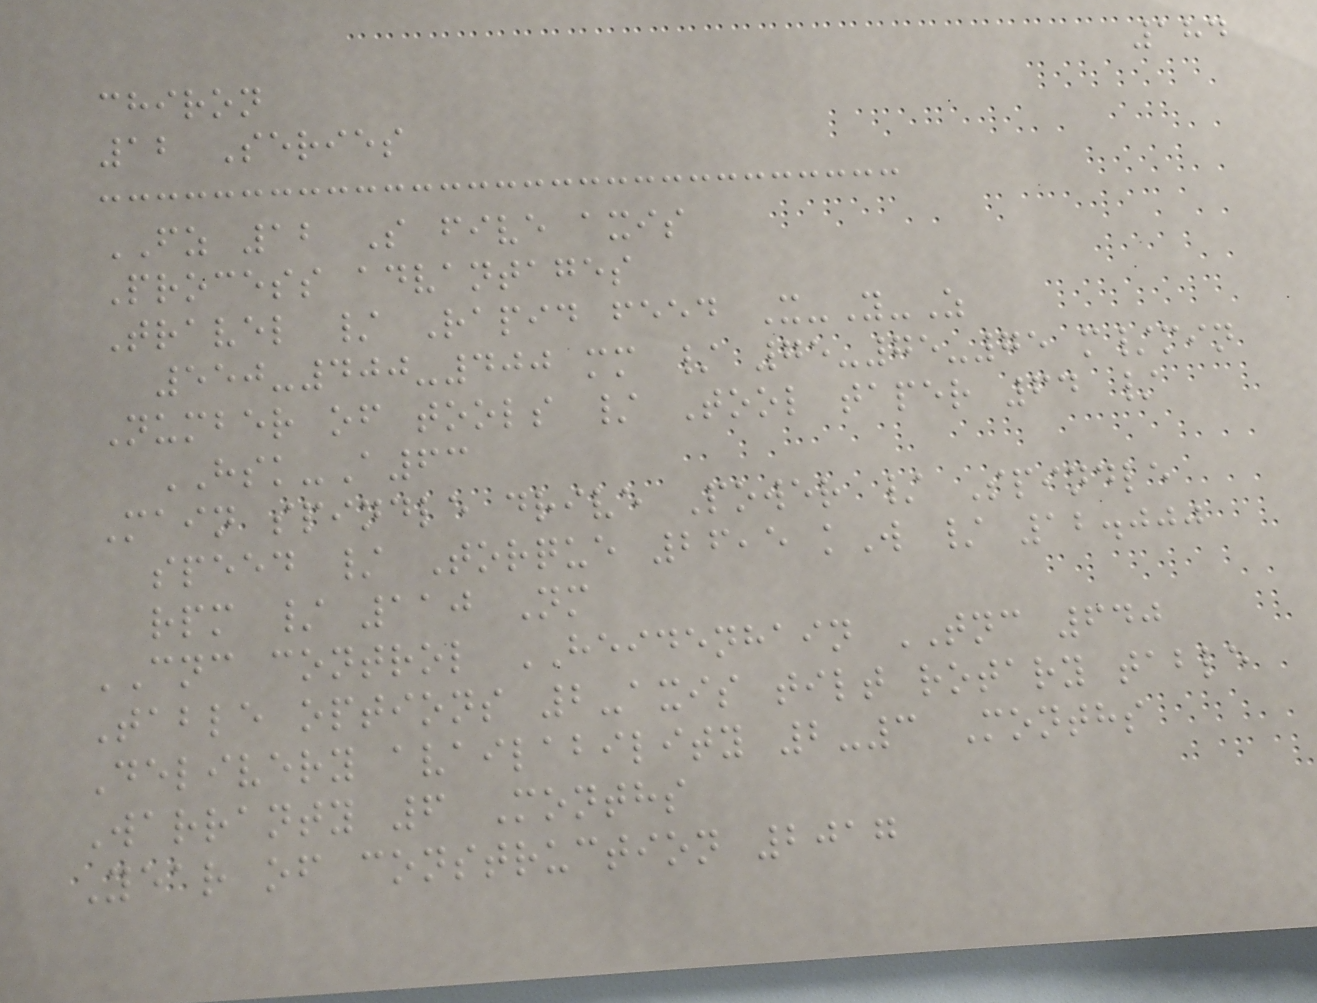184
chiron
12 Series
FZ 12 S five axis
Process advantages
Travel / Rapid feed X-Y-Z
550-400-400 mm / 75-75-75 m/min
Number of tools / Tool taper 64 /
HSK-A63
Main spindle drive Power / Spindle
speed / Torque 26,5 kW / 12.000
rpm / 110 Nm
CNC control HEIDENHAIN TNC 640
Table options 2-axis tilt rotary table
Delivery availability 2-3 Months
Warranty 6 Months
Year of construction 2017
